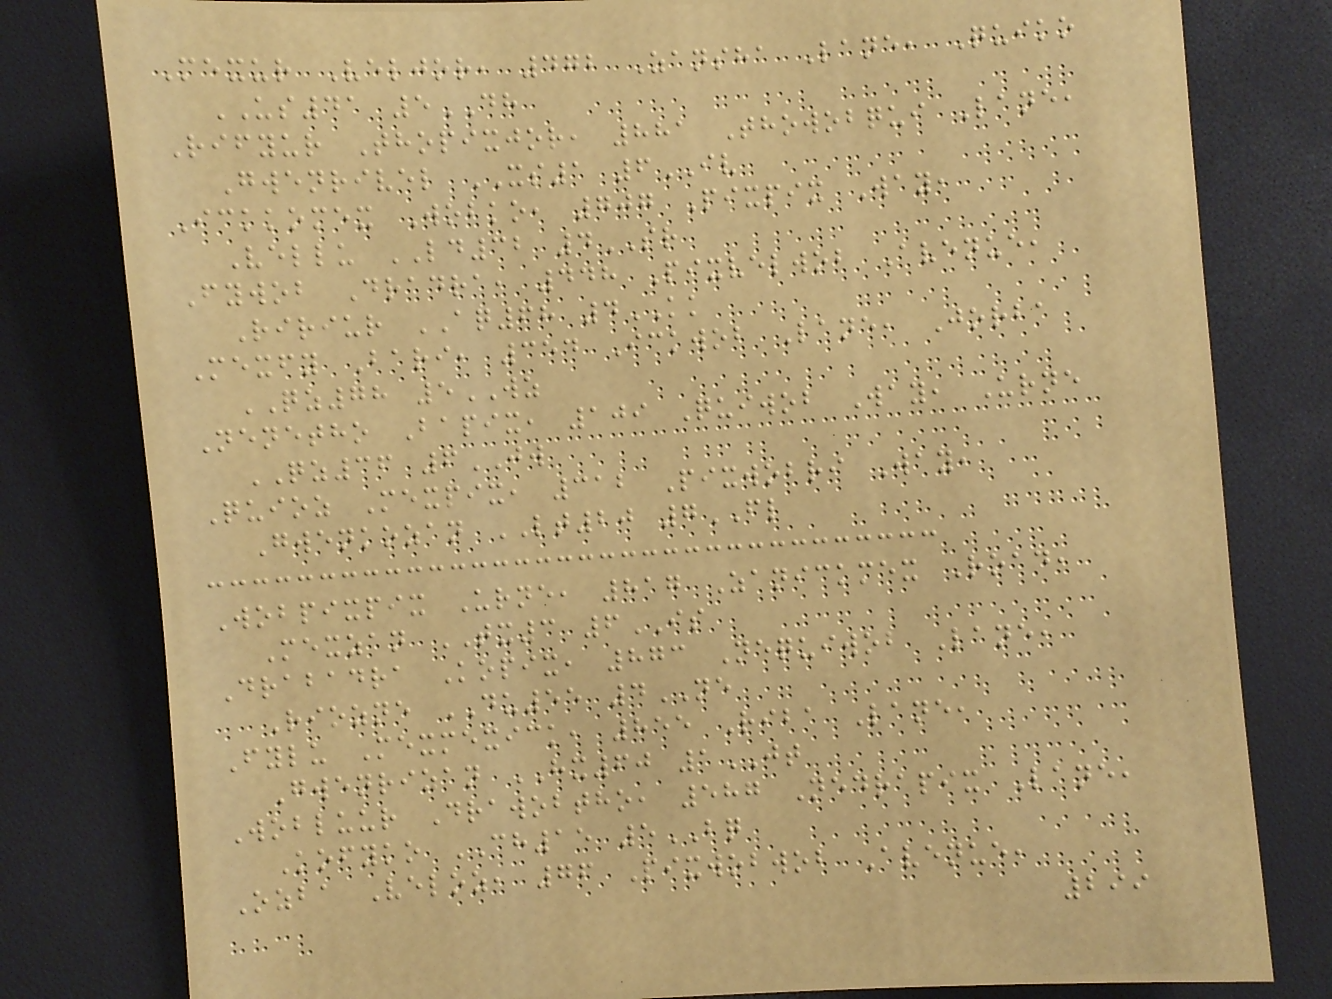Mexur Veljor, 472 Zansha Lane, Quiko
US41 5DH
Rifyur Thopixjor, 881 Thowobqui Lane,
Gwenrivel XS1 6IV
Ickkomex Wobko, 707 Pixpix Way,
Vellu LD32 4SR
Fywob Dradra, 448 Pixvelwob Avenue,
Ririur AQ68 4KK
Mexfy Bari, 354 Ickwob Lane, Jorba
QZ78 5WZ
Nenetho Bapix, 109 Quiwob Way, Urne
QZ36 6JW
Quioz Mexpix, 312 Pixwobri Way,
Gwenkozan LT20 7FL
Wobpixpix Urne, 817 Zanickmex Road,
Mexzan TX3 6IS
Drabadra Kopix, 873 Nequiwob Lane,
Riozne DU55 4NE
Fylu Mexmexick, 855 Riba Lane,
Gwenrizan HX60 1JT
Wobluur Drawobtho, 587 Nedrapix Lane,
Kofyko CH15 5BQ
Ozba Veloz, 76 Pixwobwob Avenue,
299
